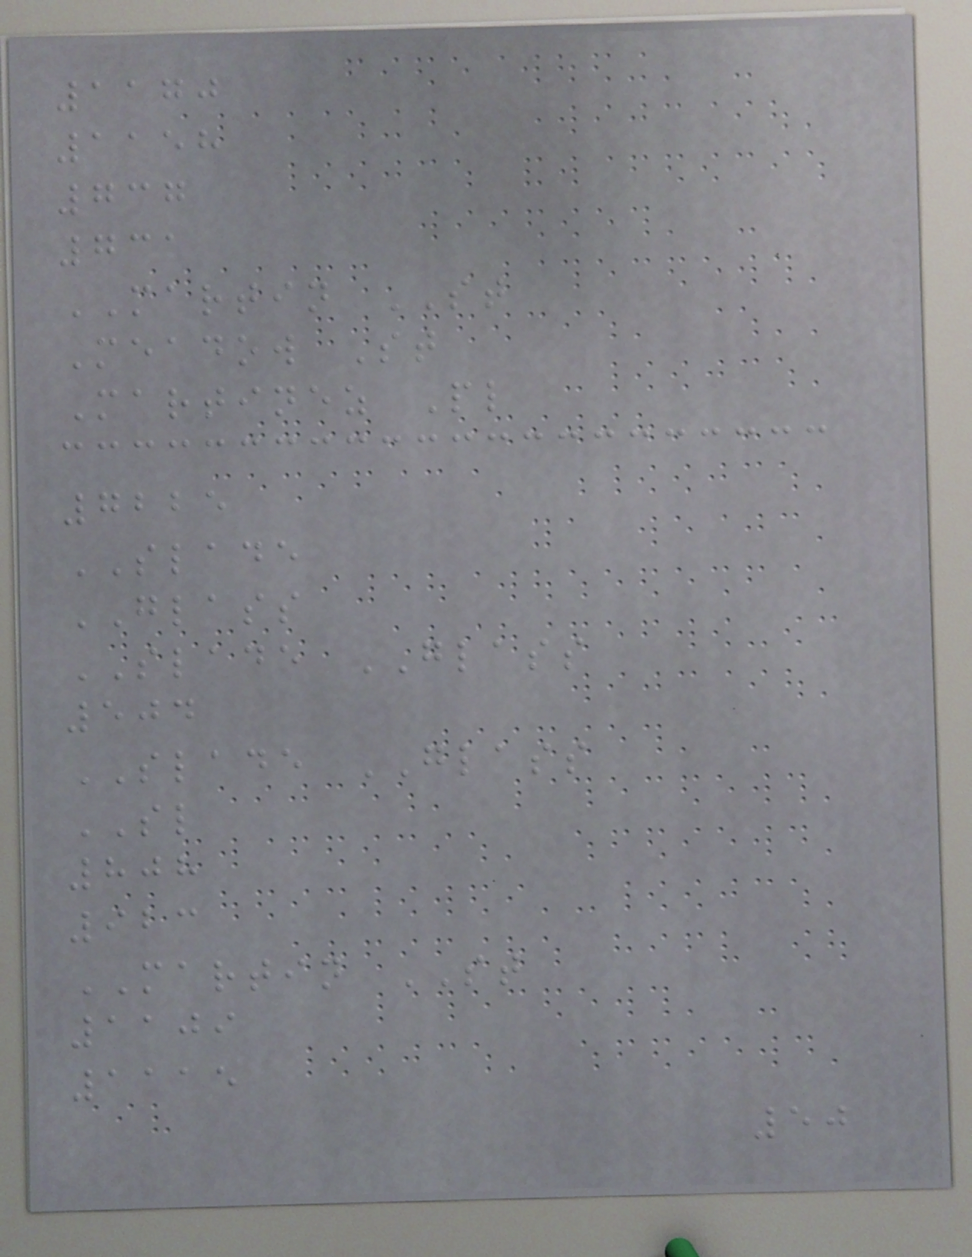1170
1158
737
731
MARTIN ST
Meadow St
Martinez Pl
7225
SLADE
GLASS
SLADE GLASS
504
SLADE GLASS
SL
808
923
MARTIN ST
1109
1115
50
